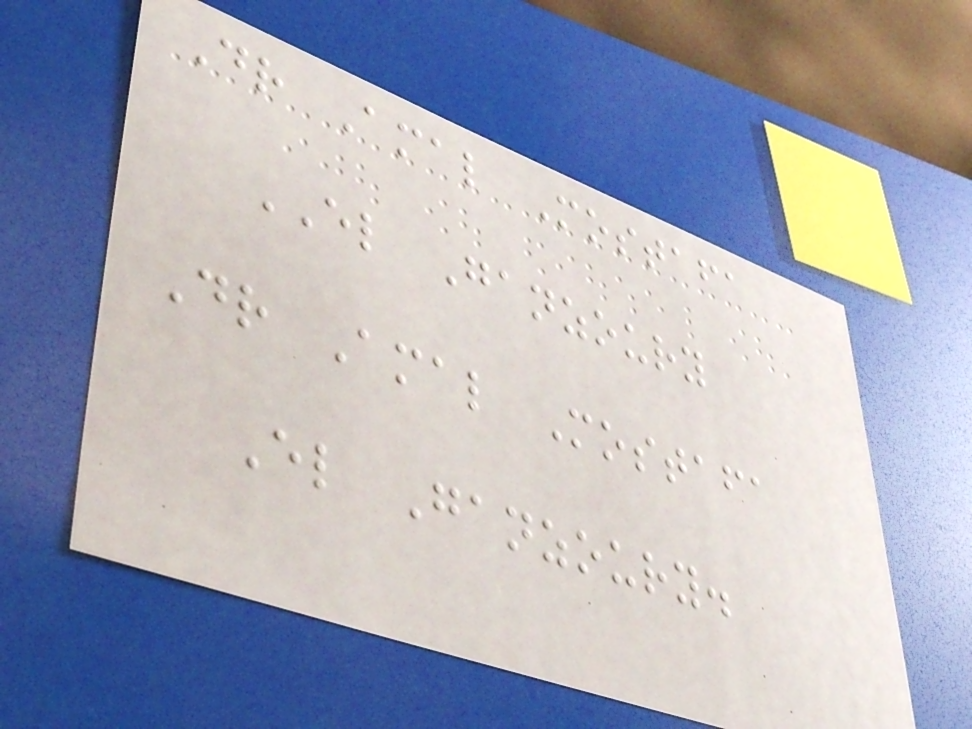Dr Amal Mostafa
EL Ganzoury
Dr Amal Mostafa
El Ganzoury.
